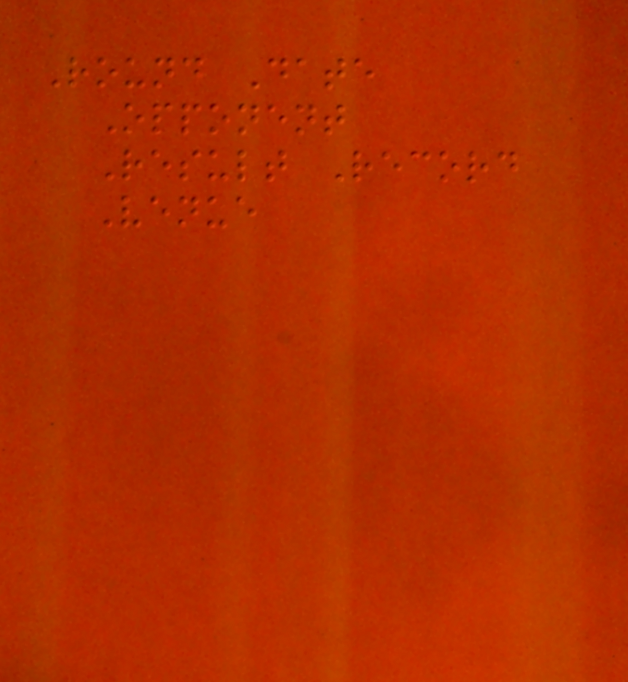Round Date
Opponent
Result Record
Venue
